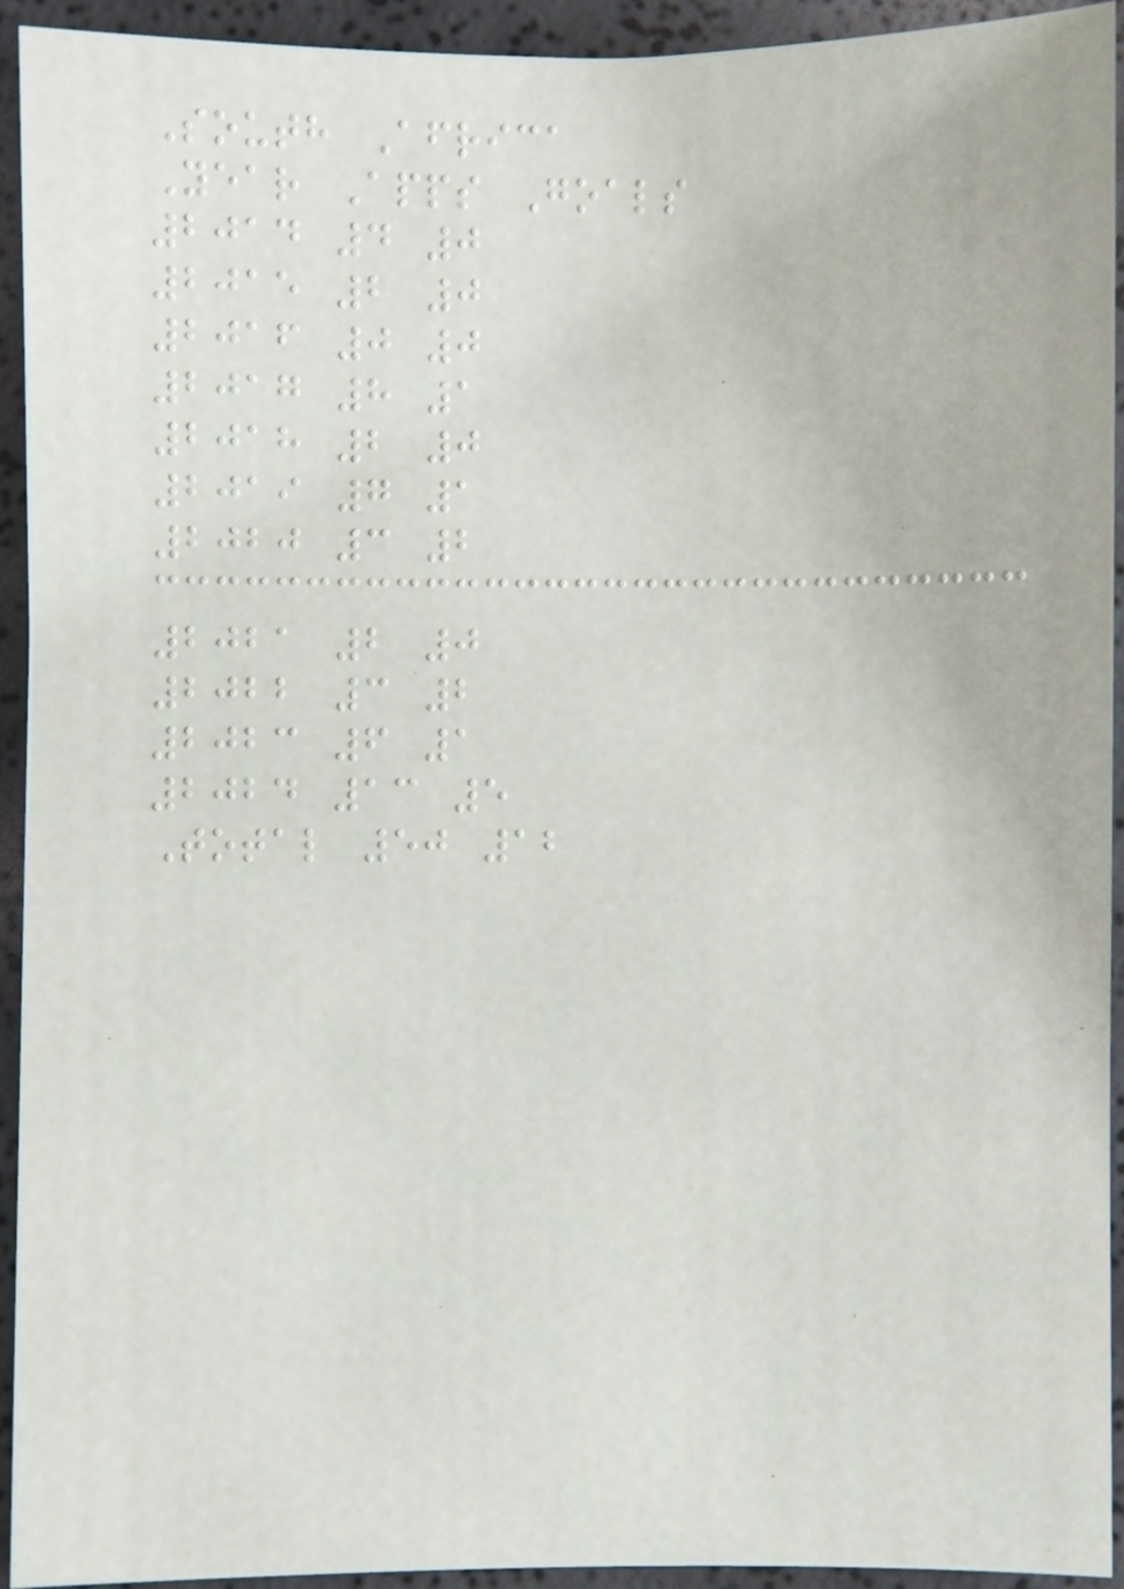South Africa
Year Apps Goals
2014 4 0
2015 2 0
2016 0 0
2017 8 1
2018 2 0
2019 7 1
2020 3 2
2021 2 0
2022 3 2
2023 6 1
2024 13 5
Total 50 12
